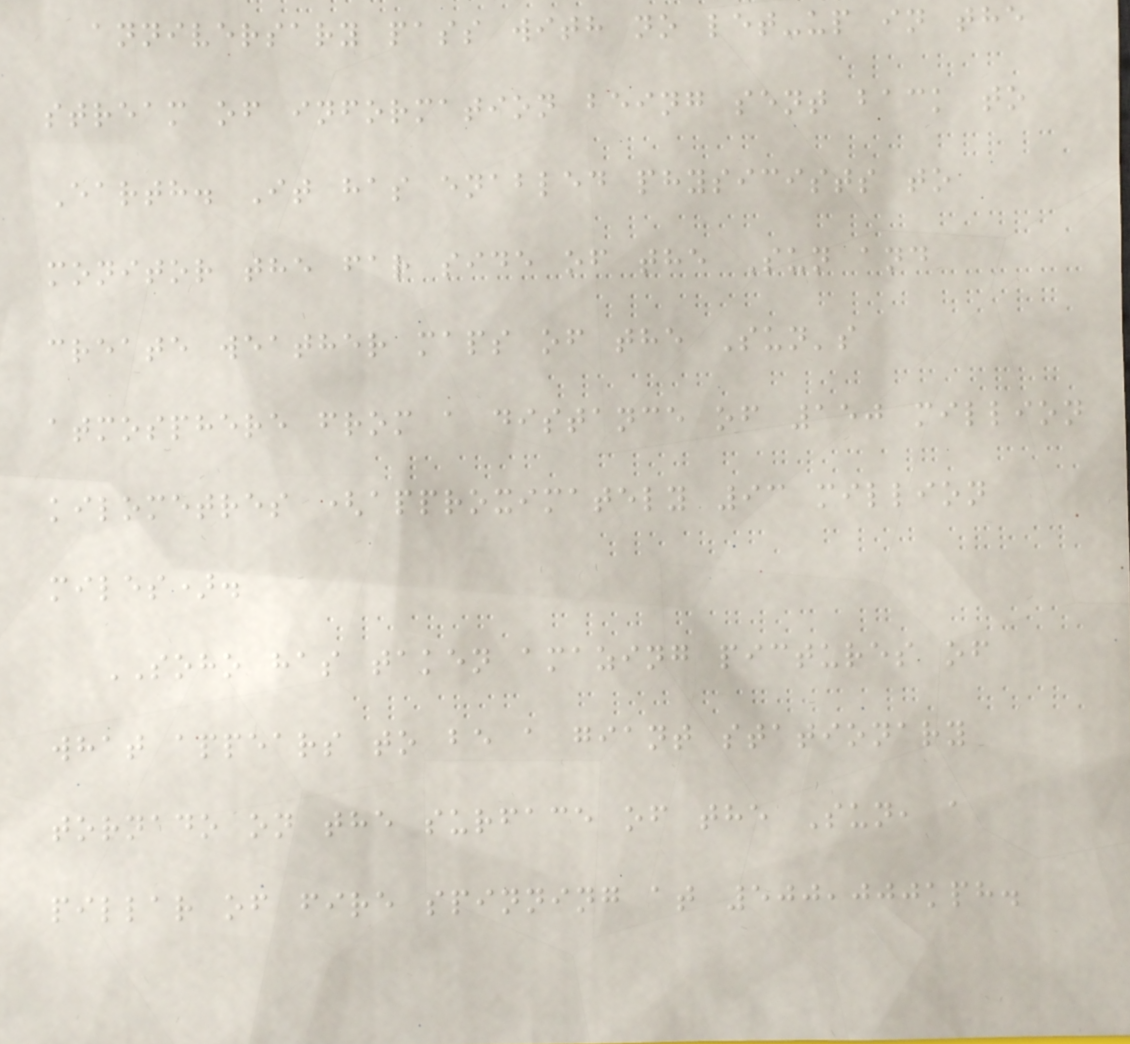anniversary pass with no let-up in the
stream of information being sent back to
Earth. It has enabled physicists to
monitor the far side of the Sun and
create weather maps of the Sun's
atmosphere from a distance of 150 million
kilometres (approximately 93 million
miles).
SOHO has taken amazing pictures of
what appears to be a giant stationary
tornado on the surface of the Sun, a
pillar of fire spinning at 500,000kph.
